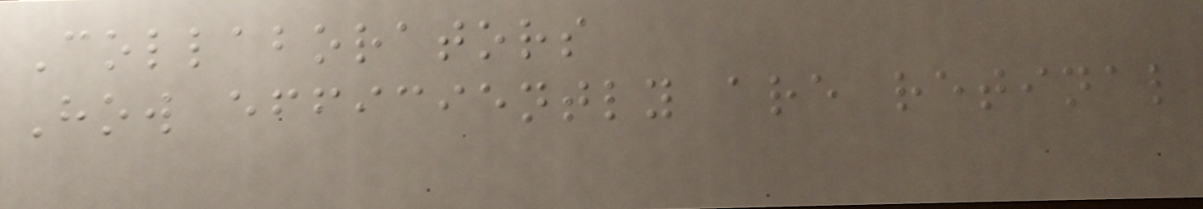Collaborators
How efficiently are retinal
